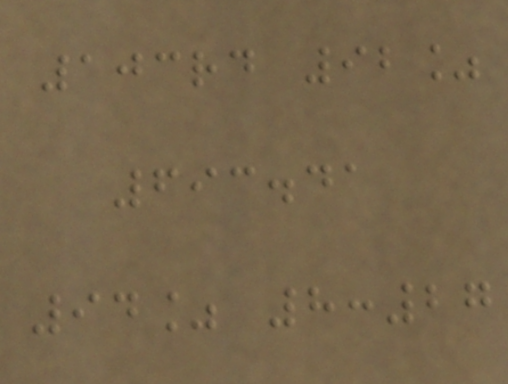103rd 92%
693.41
94% 8:27
